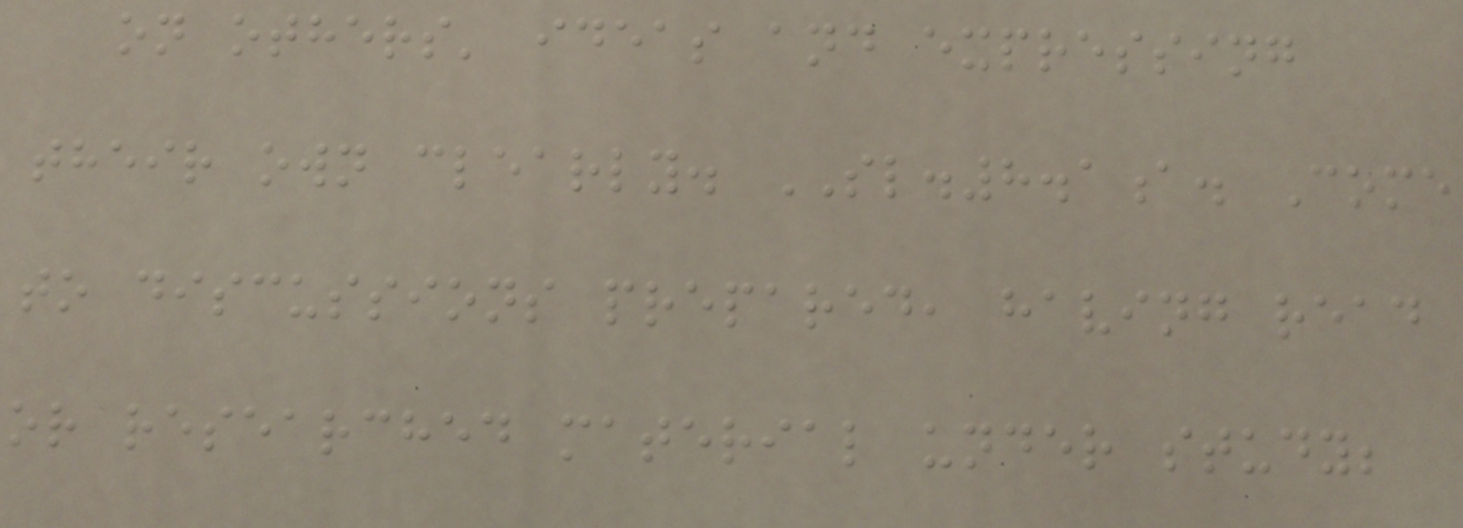on others' ideas and expressing
their own clearly. SL.8.1a. Come
to discussions prepared, having read
or researched material under study;
